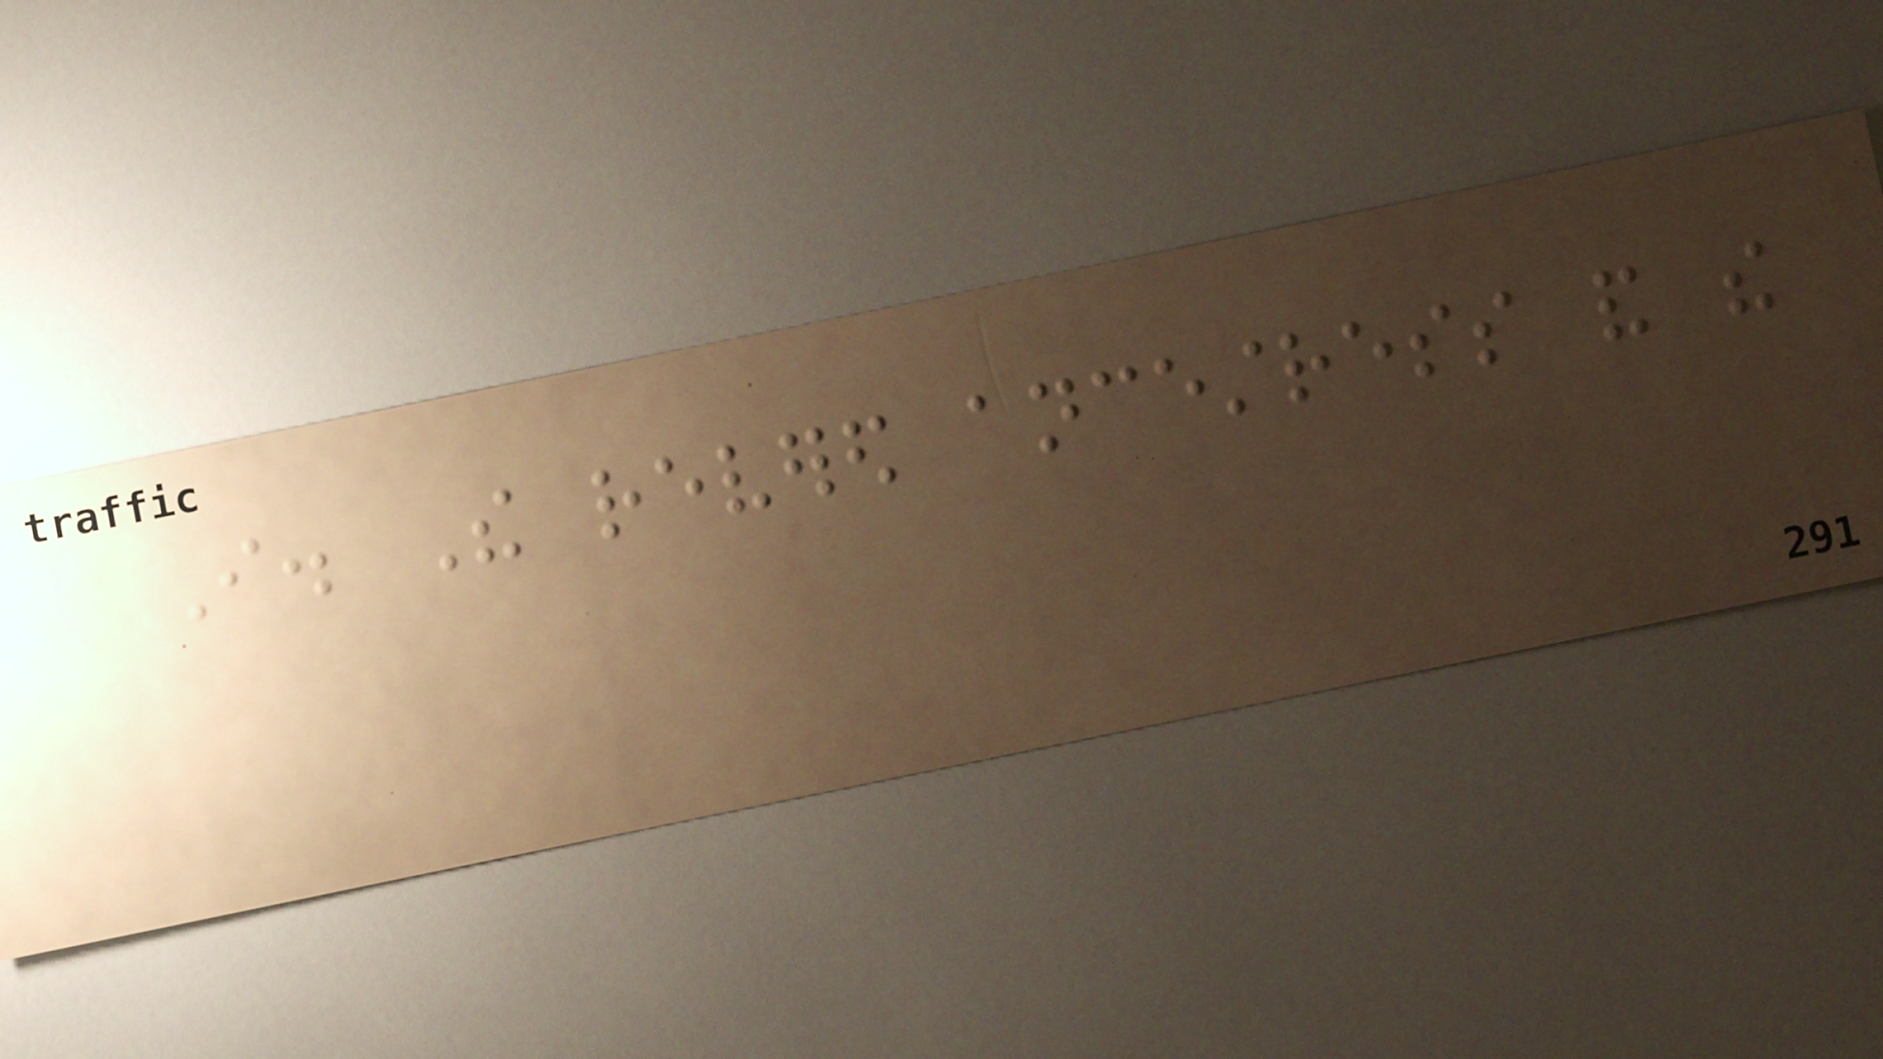I. The revered ancestress and the
